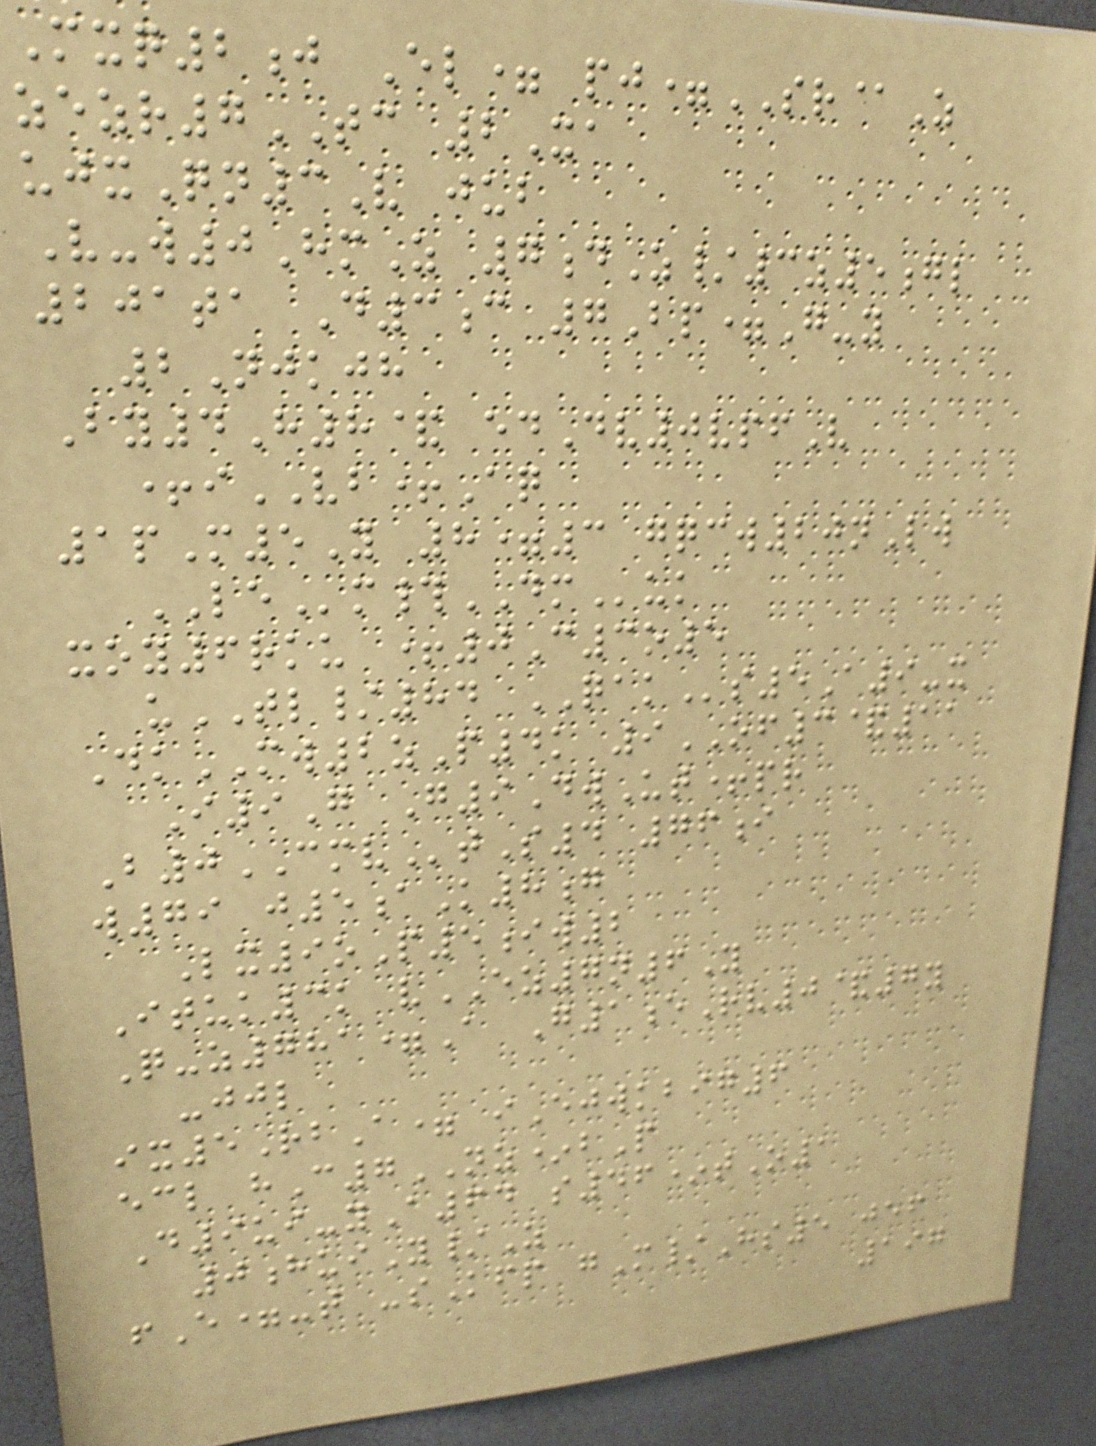Mxq2j El= pj=SR@Z
zezr7TC 2Xa
ujxQn3V jub
V-w0HmZ 7dZ/3z5gl
201ta D3c 7Bp=G-y
2Njkjh
By4H8& edDv0vpfV
+iVB+Aq
1pM5Y 8=3 gqcw20nLw
LEm#DMuk
xoy6rku +0C3o5
uTL/84 QAKs5A9-x
DkMW2zP4k 9OF3&11
I9G G9DwUt+pr
B0CMVtS4 76i
w79 j5aK8g
Lx9oP5iw2
Ituk3k vEZ7n6Y
Q-z781=A G1eRv0&7y
-jjl
ix5RbA= iEjwkbig6
ecl hC7NZ*bP
D9ui-yA64 s46*tO1
0huiY/Z
fE=-t -sKfp gM/Hs5 jef
197
